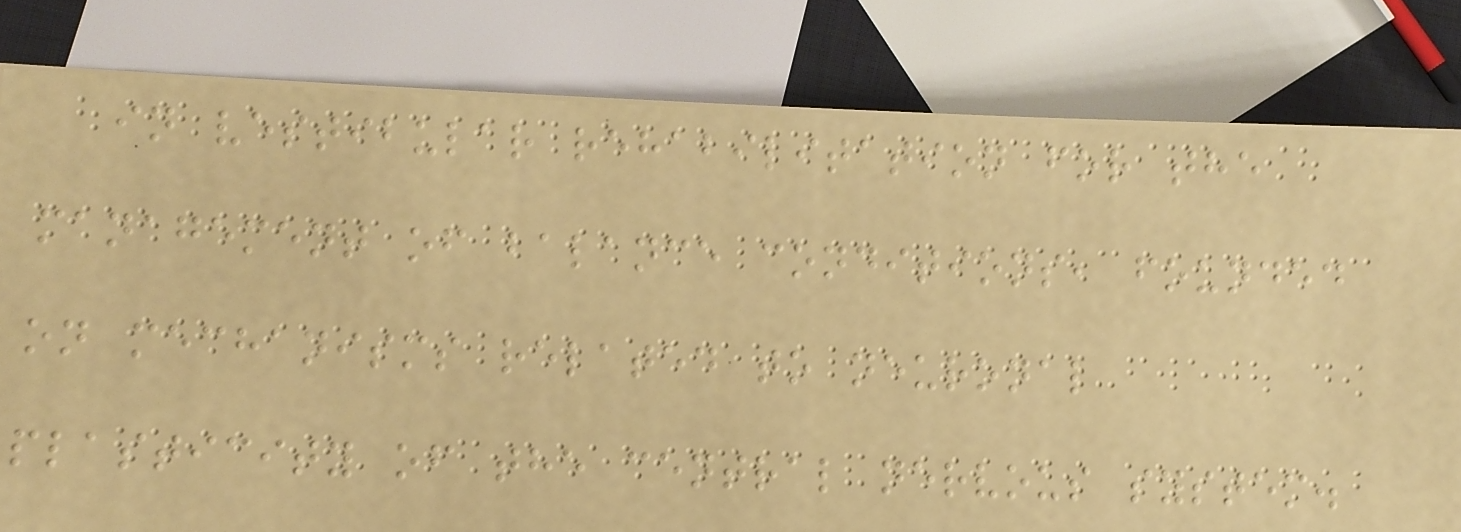in vestibular rehabilitation for the
management of balance conditions, founded
on mechanisms related to neuronal
plasticity of the central nervous system.
